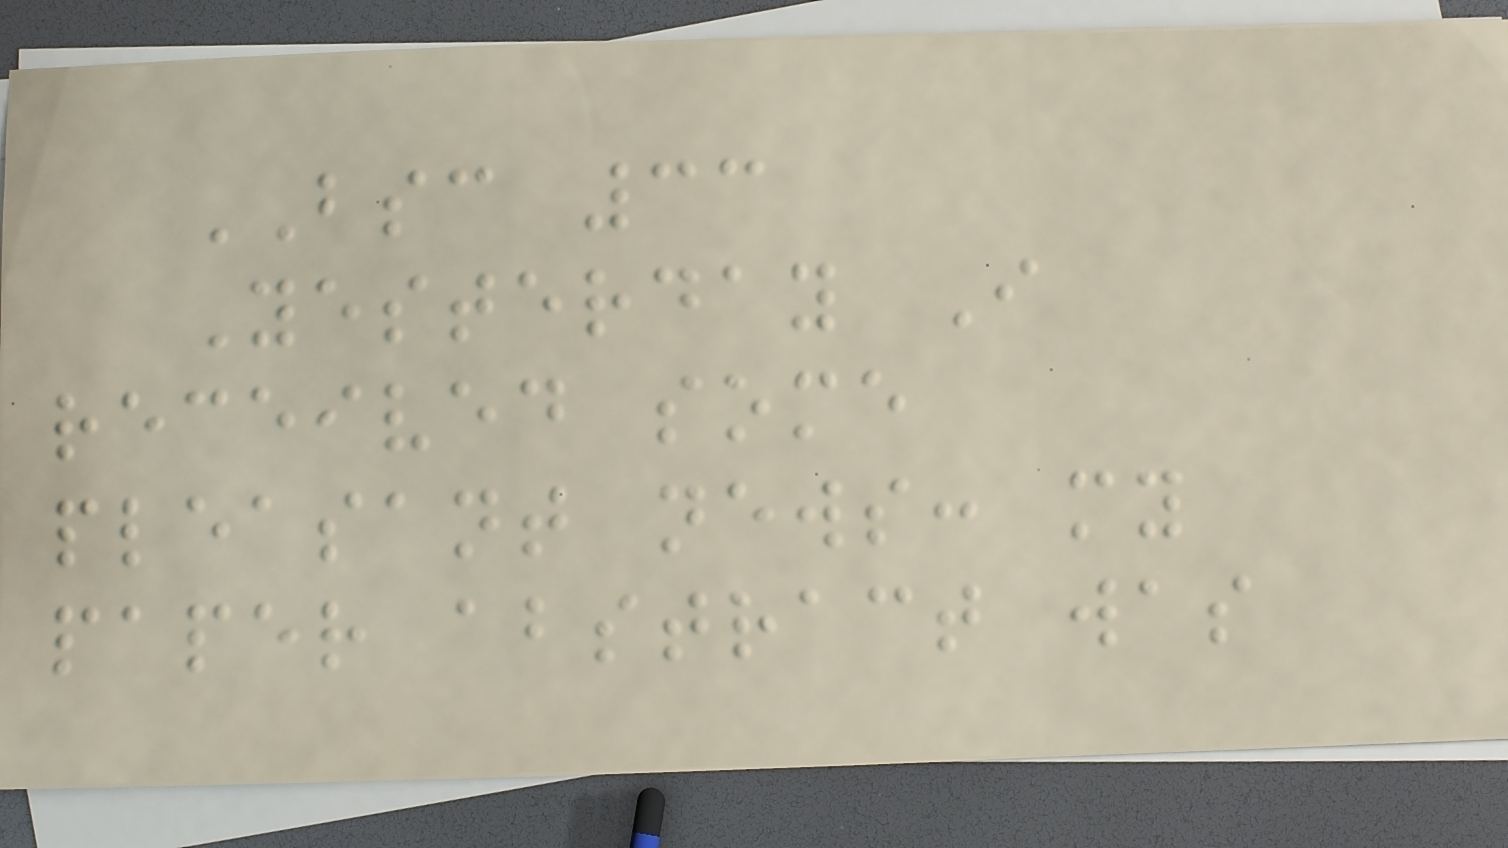BSC 33
Yesterday I
received some
pleasant news: my
paper abstract was
